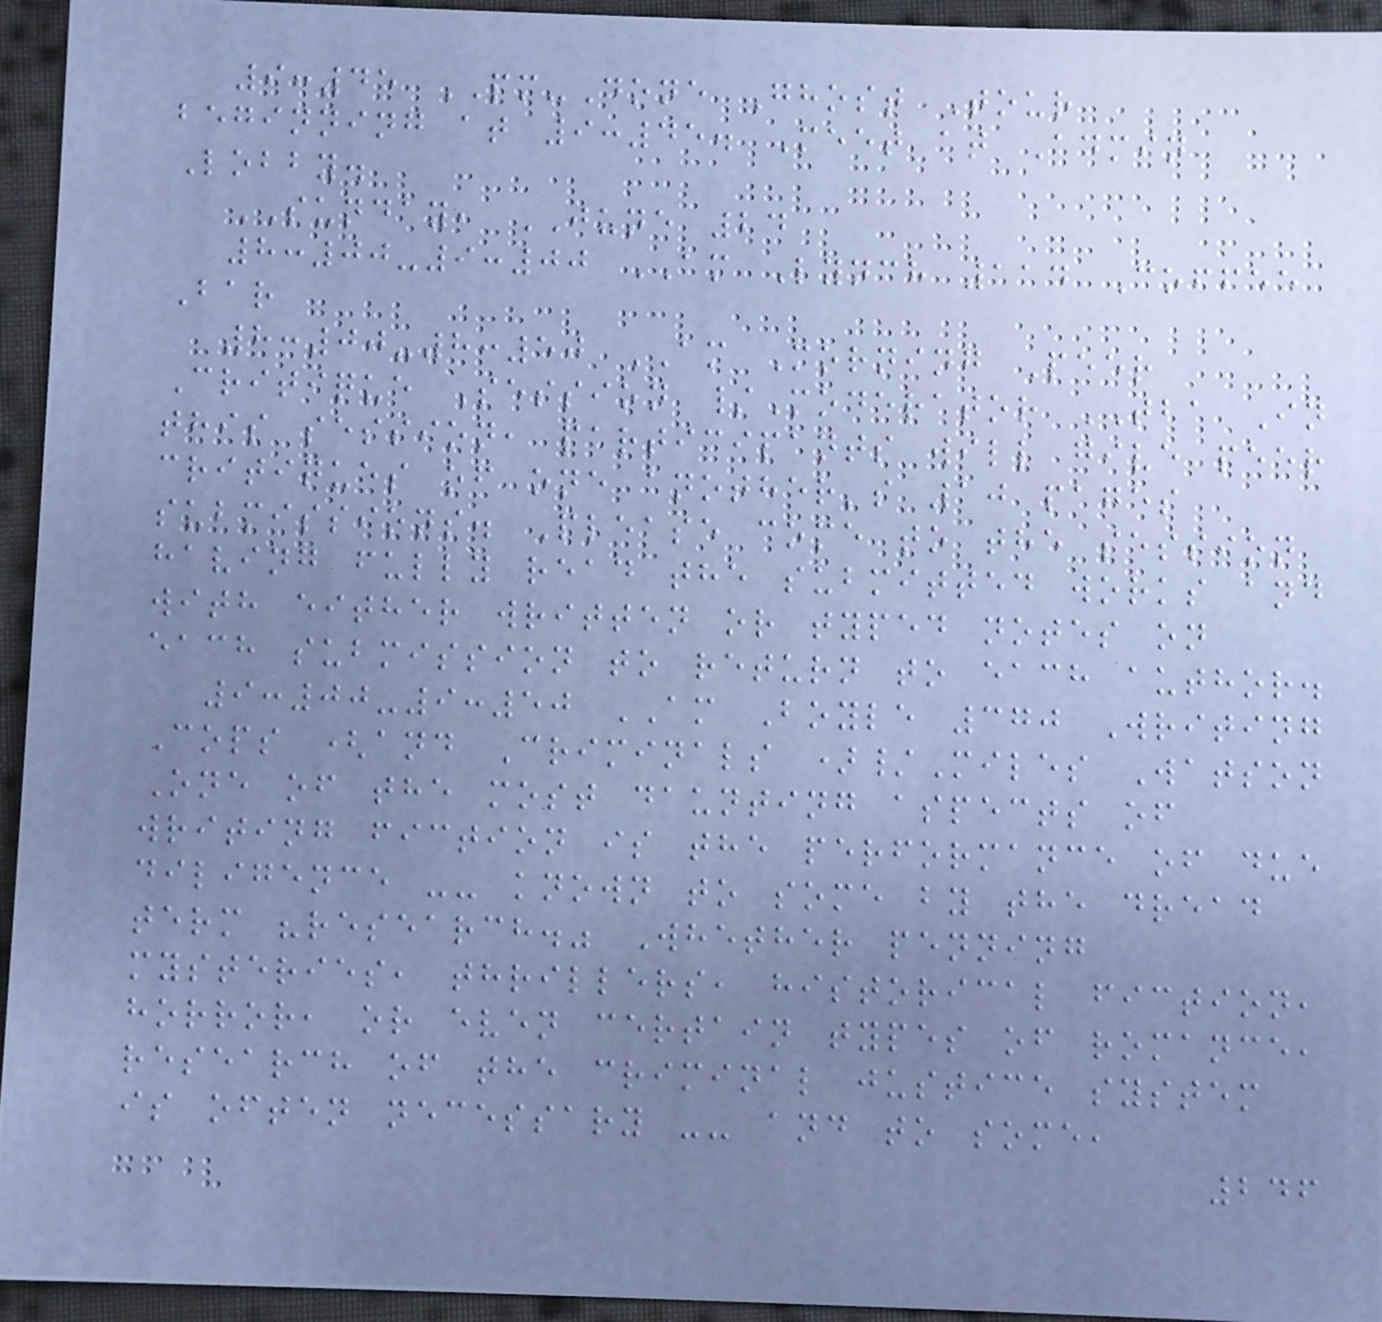9:45 PM-Done Ghost Tour
beginning at 9:45. Meet at Admin
Lobby.
SUNDAY, JUNE 24
8:00-9:00 AM Lynch 114 Coffee
Bar
8:00-8:50 AM Morning Peer
Critique Session /Moderator TBA In
this session, participants will give peer
critiques of one another's 10 pages
submissions. Please come to the session
having fully read the submitted works and
with either written or typed notes on
each submission to return to each author.
9:00-9:50 AM Boyle 370 Writing
Cops (and Criminals )/Miles Watson
One of the most daunting aspects of
writing fiction is the performance of due
diligence -- known to some by the dread
term "research." Whether penning
mysteries, thrillers, historical fiction,
horror, or even certain types of romance,
research of the criminal justice system
is often necessary -- and to some,
246
